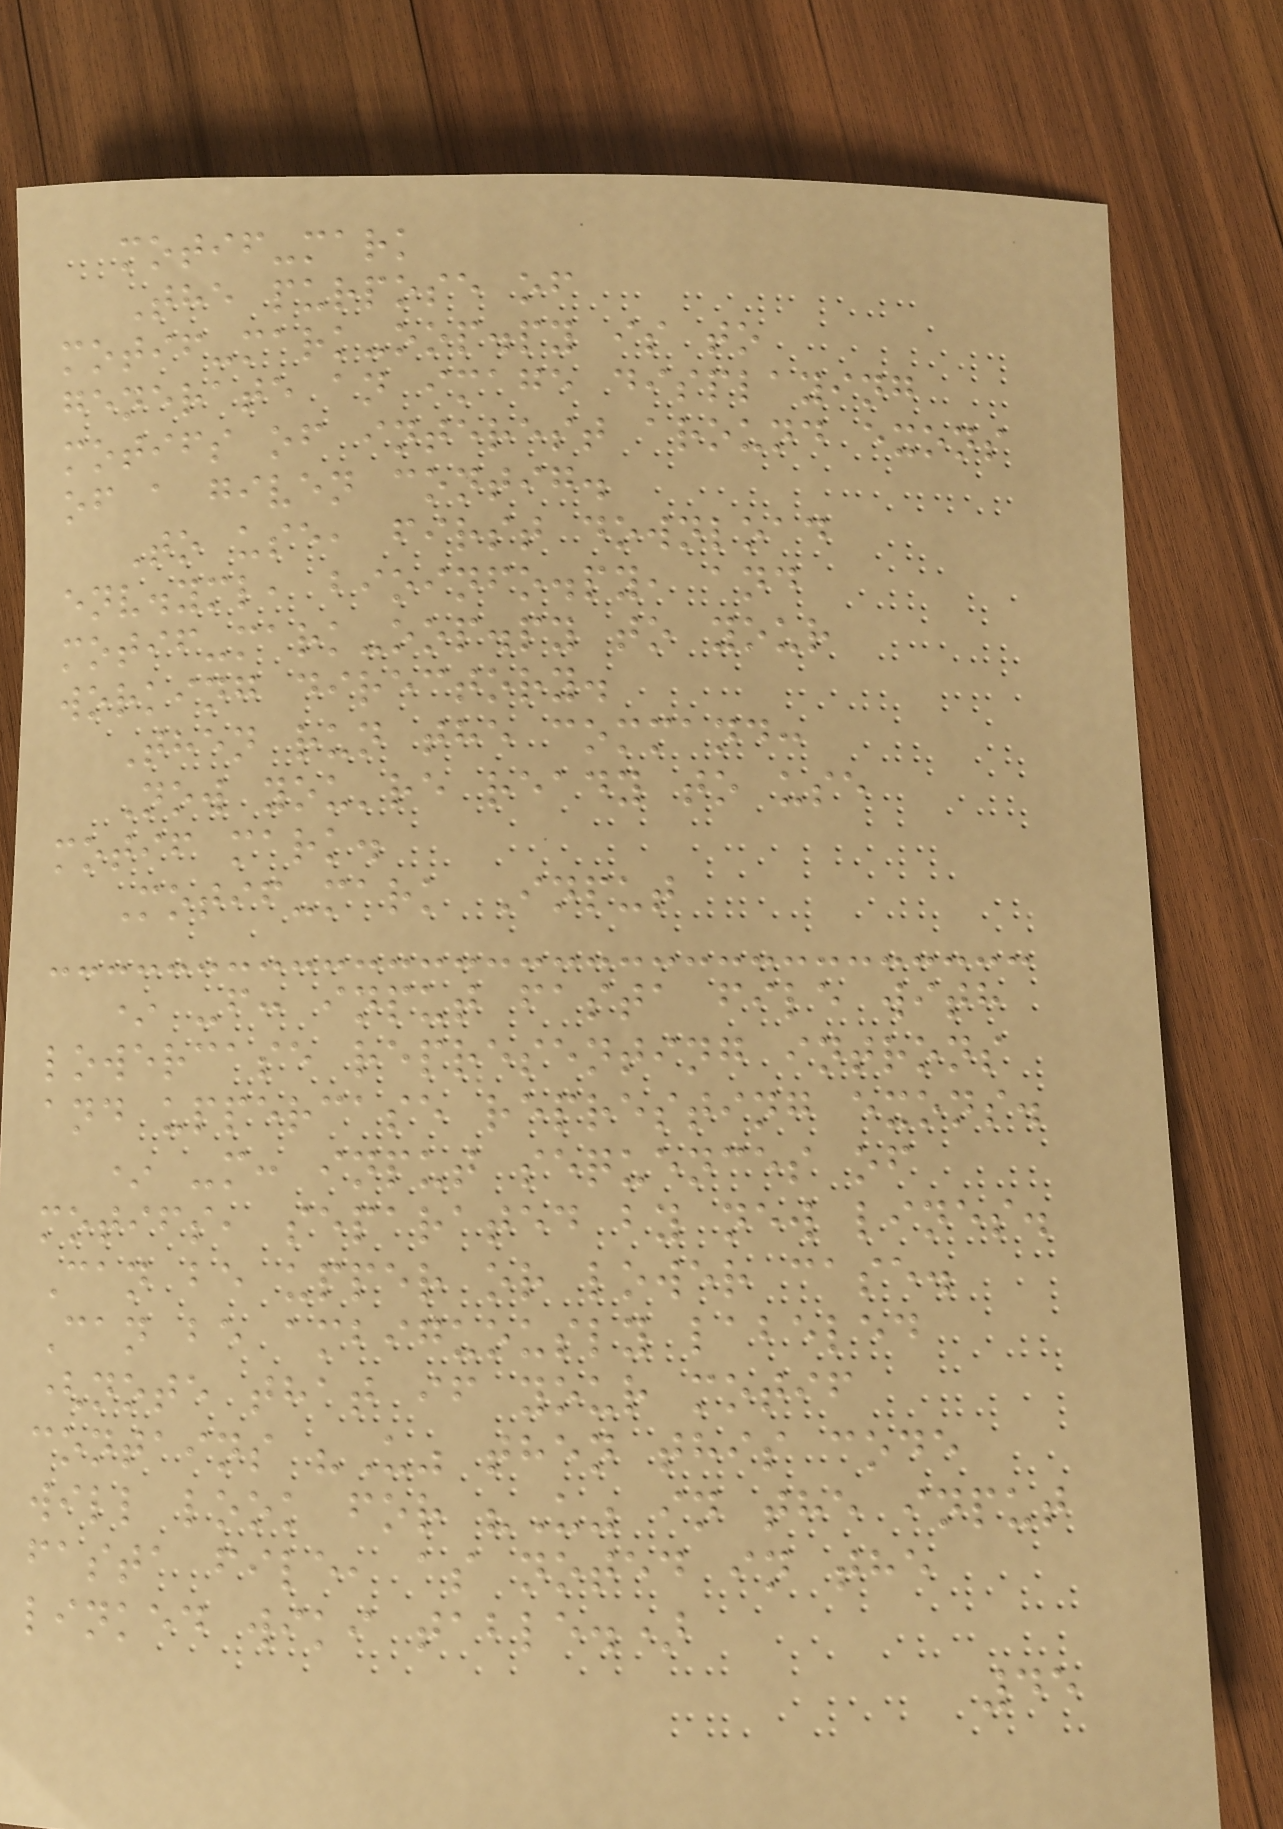motif-mark
The purpose of
motif-mark-oop.py is to
generate an image displaying
motifs of interest around exons
of a given contig.
To use, first download
env.yml, bioinfo.py, and
motif-mark-oop.py to your
working directory.
Then run the command:
Now you're ready to use
motif mark.
Motif-mark Input
* -f: input fasta file with
lowercase representing introns
and uppercase represting exons.
* -m: input sequences of
motifs, separated by new lines.
Can be upper or lower case.
Can be ambiguously labeled
(note that if your motif
contains "U" then this code
will look for "U" in the input
fasta file, as noted in the
linked wiki table.)
45
